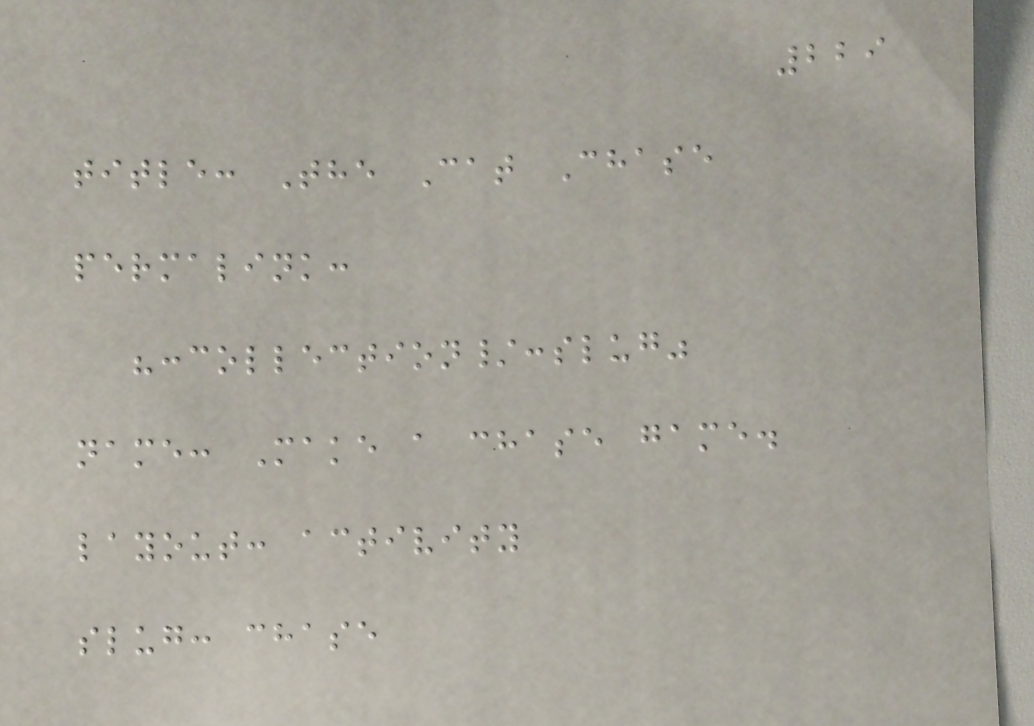229
title: The Cat Chase
permalink:
":collection/:slug"
name: Make a chase game.
layout: activity
slug: chase
